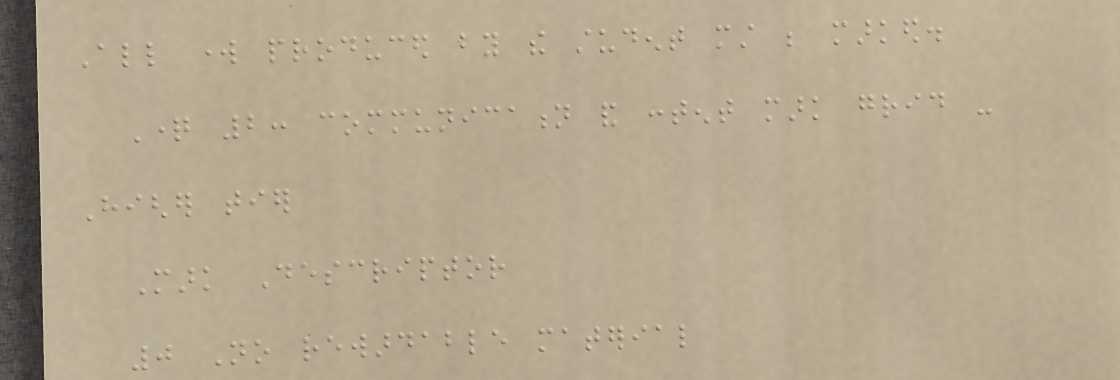All work produced by the student must be marked.
Question 2: communication and content mark grid -
Higher tier
Mark Descriptor
0 No rewardable material
